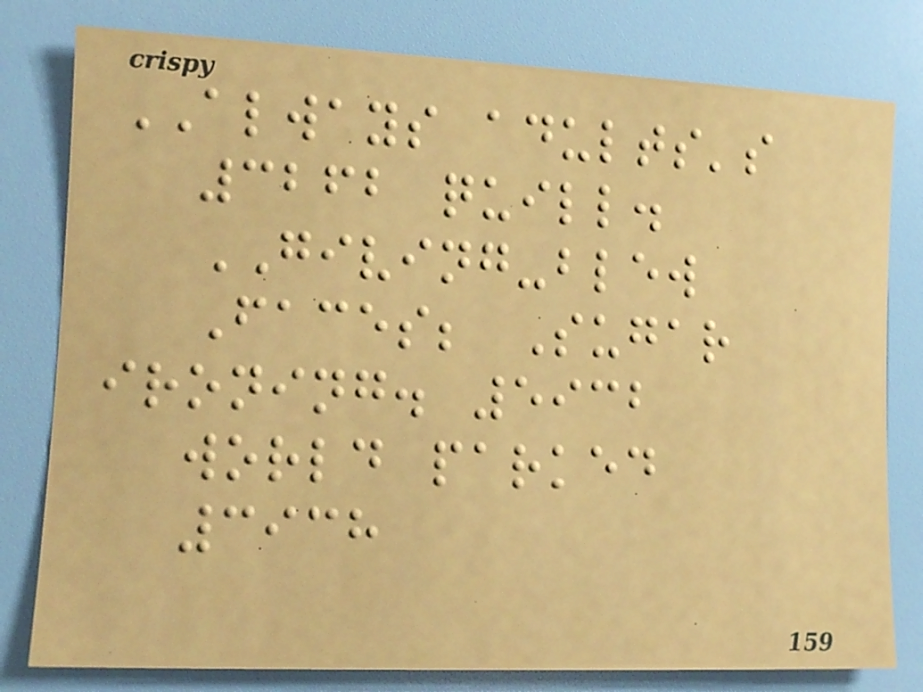ALWAYS adults's
3262 quill.
GIVING-blew
Faces; Sugar
ironing. 5932
world parked
3938
